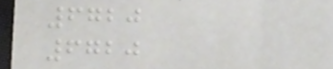6720
6720
